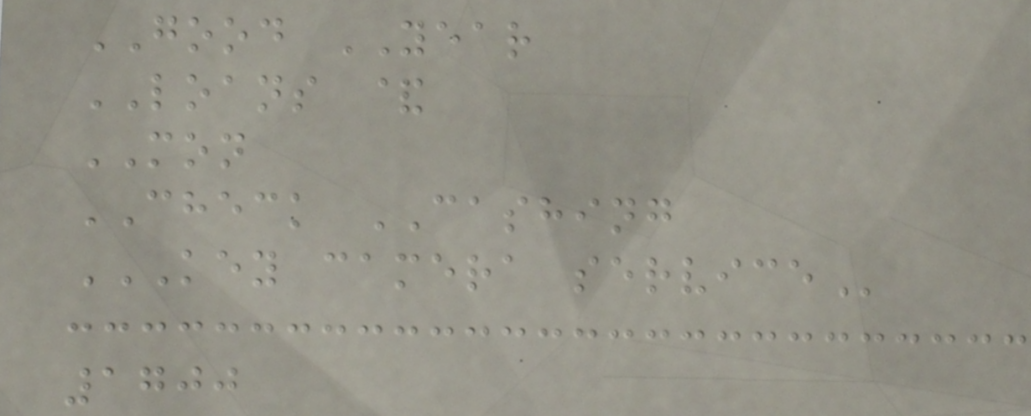GOOD YEAR
LOANS &
MON
CHECK CASHING
KEY CAMERA SERVICE
1700
